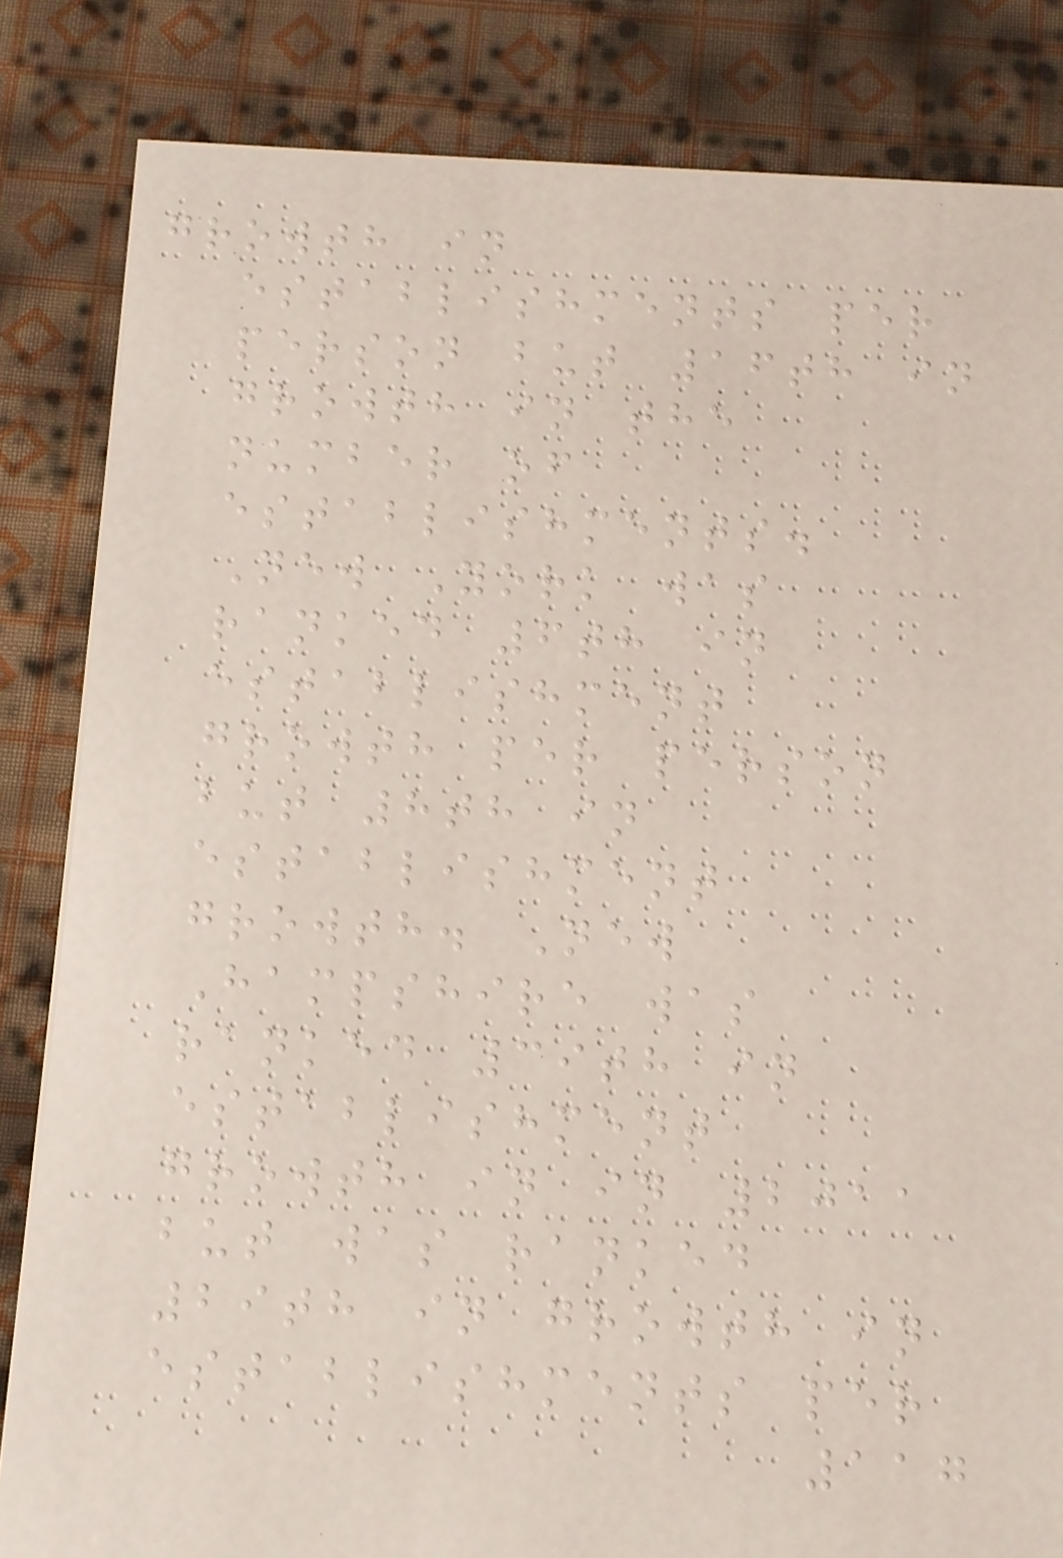growth in
establishments per
person but 16th in
growth in the
number of
establishments.
New York was
ranked 6th in
establishment
growth per person
but 8th in
establishment
growth. New
Hampshire was
ranked 39th in
establishment
growth in in 2011
but was ranked
29th in growth in
establishments per
117
